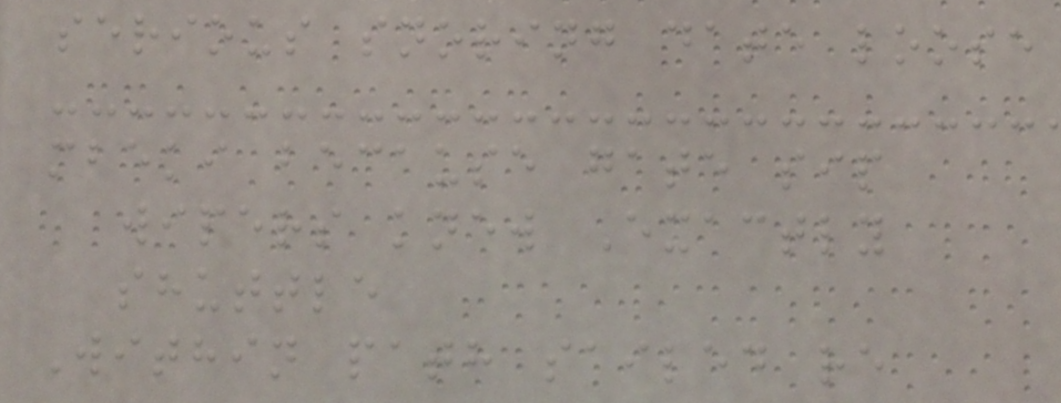serious snoring date loose
mbeki because gate sip
wipers knew Exactly
shuttle
Within path sailed re
